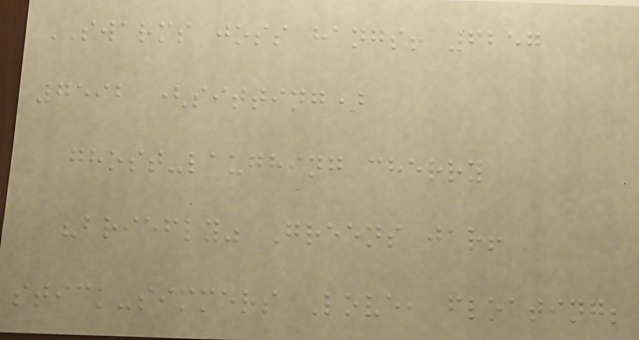SWARMS joss hangs! 6257
7592 (sitting)
ghost-laughing cherry
"briefly" Greens jar!
stick-simmers Love, floating;
